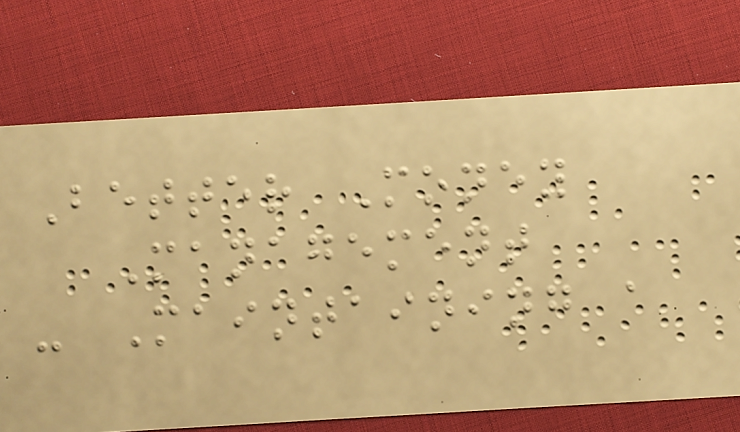Better Money
Management
- Maintaining a
